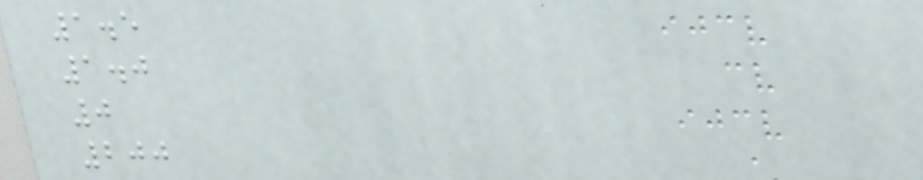1.5
1.0
0
200
